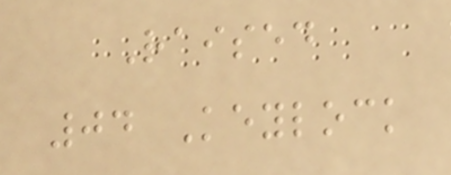Raised
04 Keylock
